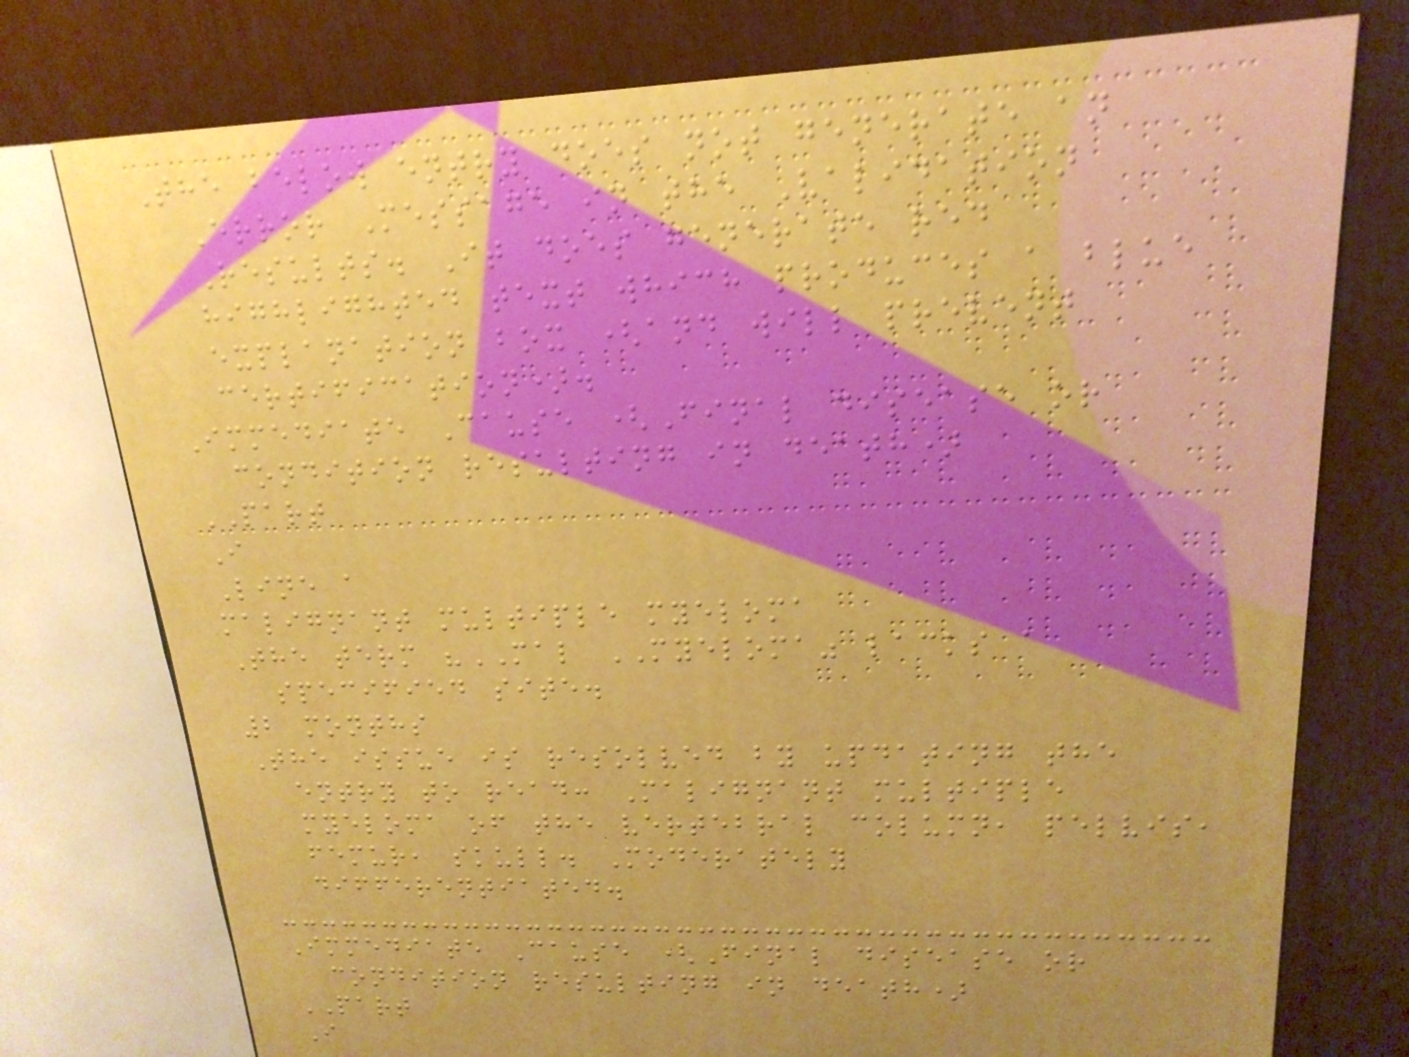The below entry does not generate an
Error Message in the Validation
Results. It does generate red
highlighted text which produces a blue
explanation box (and will prevent
certification).
Immediate Cause (Final disease or
condition resulting in death)
PART
I
Line a
malignant multiple myeloma
The term "MAL MYELOMA" lacks a
specified site.
2 months
The issue is resolved by updating the
entry to read: Malignant multiple
myeloma of the vertebral column, pelvis,
femur, skull. Moderately
differentiated.
Immediate Cause (Final disease or
condition resulting in death)
PART
I
